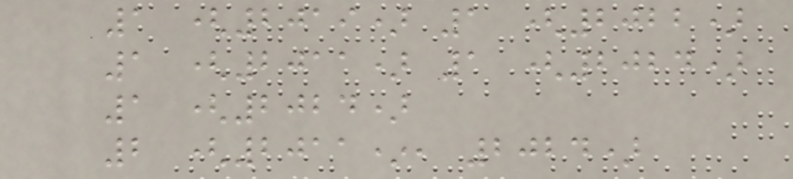1 (2019) 1 (2022)
1 (2011) 1 (2024)
1 (2024)
2 (2011*, 2024)
